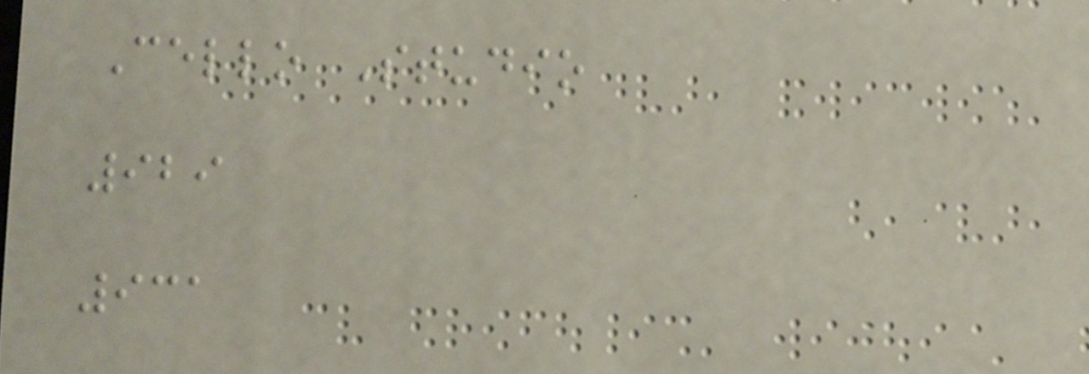Cello Studio
929
931
